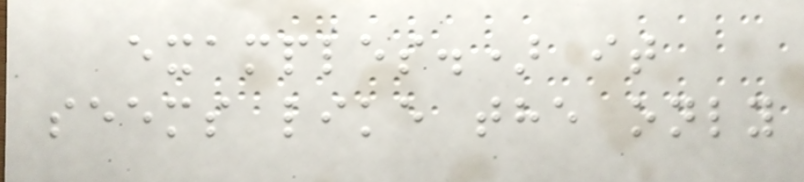examples.) it
seems like the only
